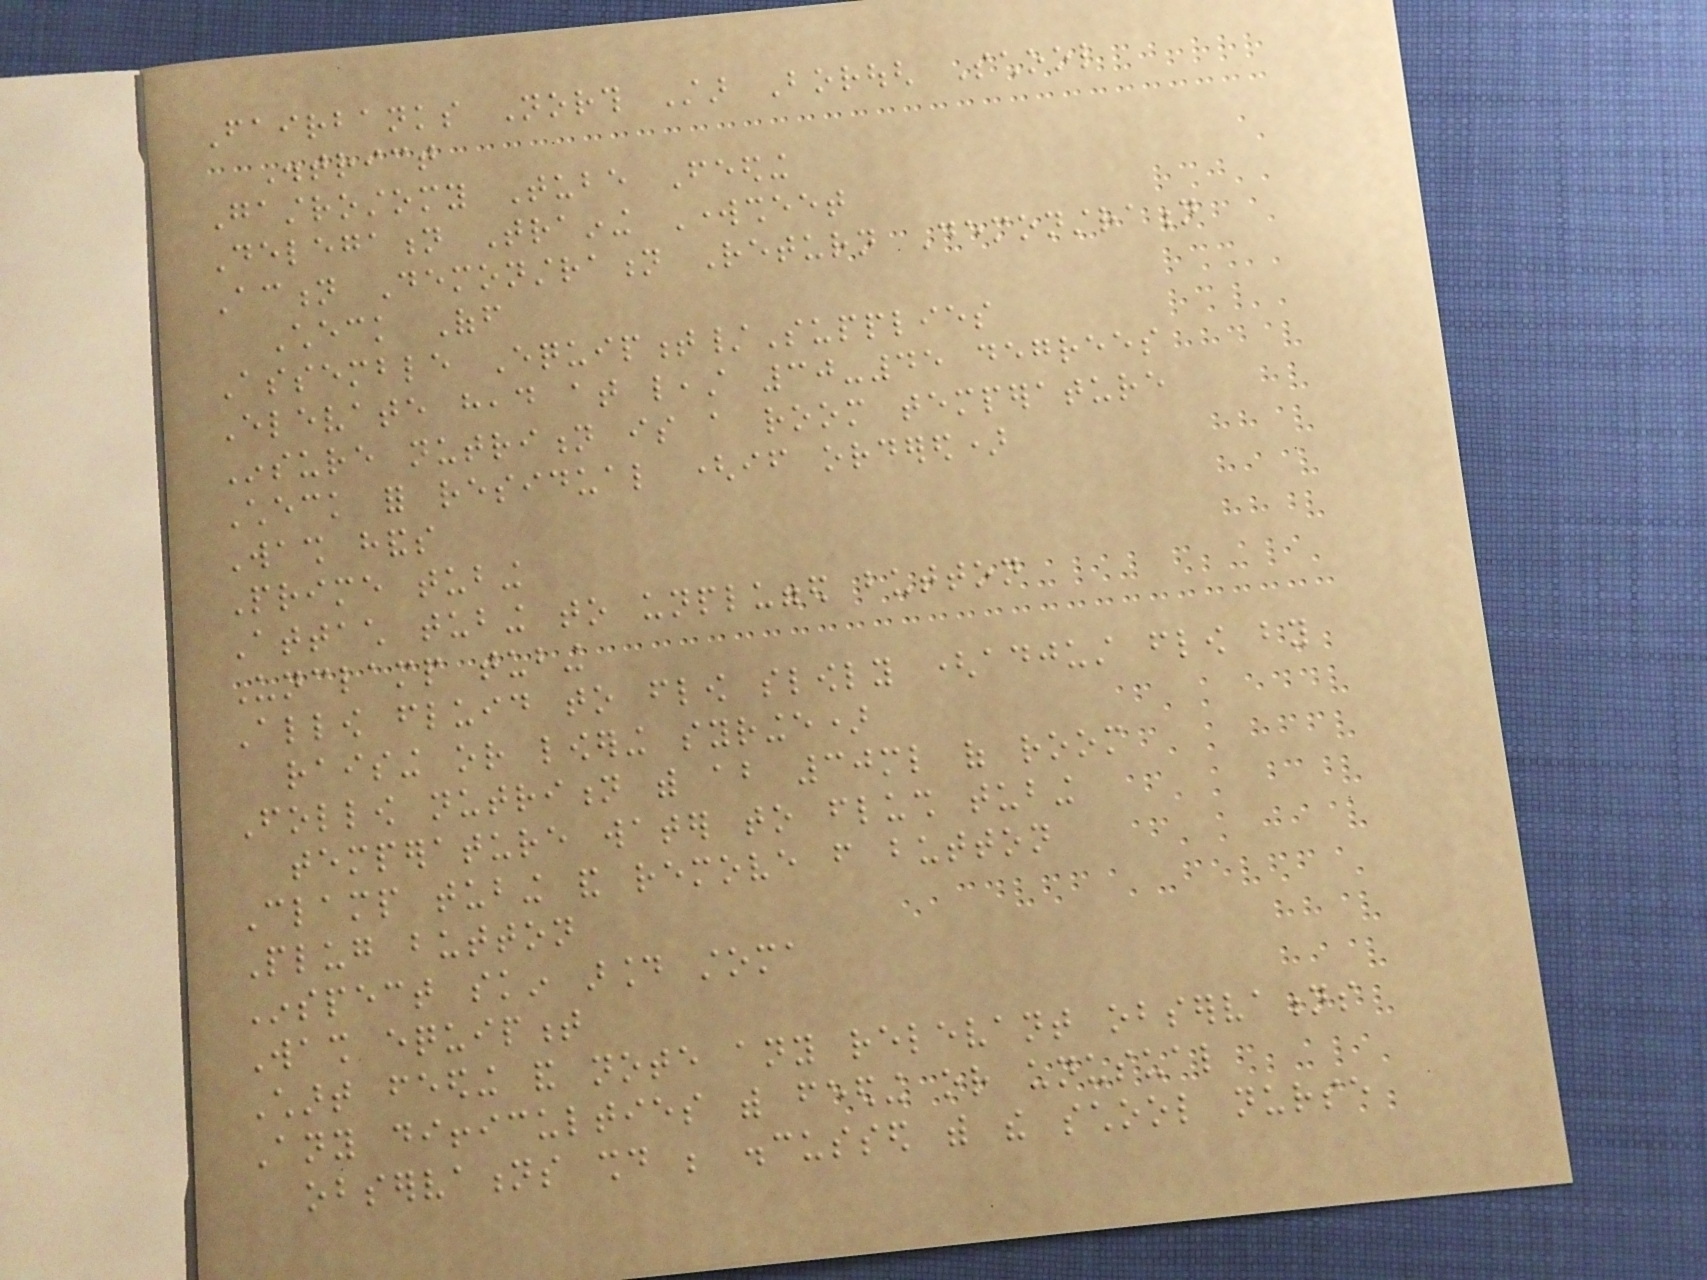Fairbanks North Star Borough School
District
Gastrostomy Tube Feeding
Delegation Training Worksheet
Action Demonstration Return Demonstration
Check Off
Assemble Equipment/Supplies
Elevate head at least 30-45 degrees
Insure nutrition is a room temperature
Check for residual (if ordered)
Wash hands
Prime tubing
Attach tubing to unplugged button
Unclamp tubing
Allow fluid to flow slowly (adjust flow by
raising or lowering syringe)
Follow nutrition with about 30ml of room
temperature water to flush tubing
Clamp tubing and remove from button
Plug button
Inspect skin around stoma
Wash equipment
Chart feeding and note any relevant observations
Any difficulties with feeding or unusual
observations should be discussed with the school nurse
